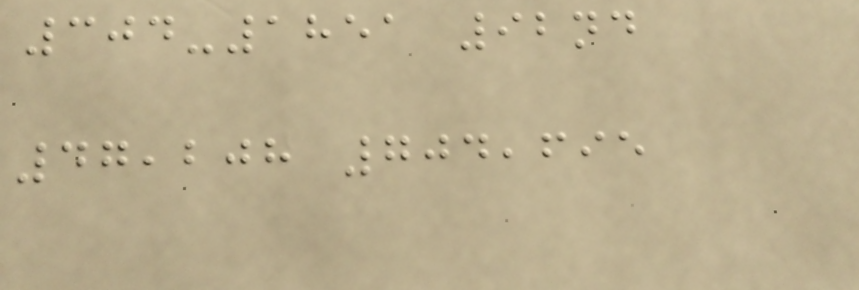304-1851 92nd
47,208 704,695
